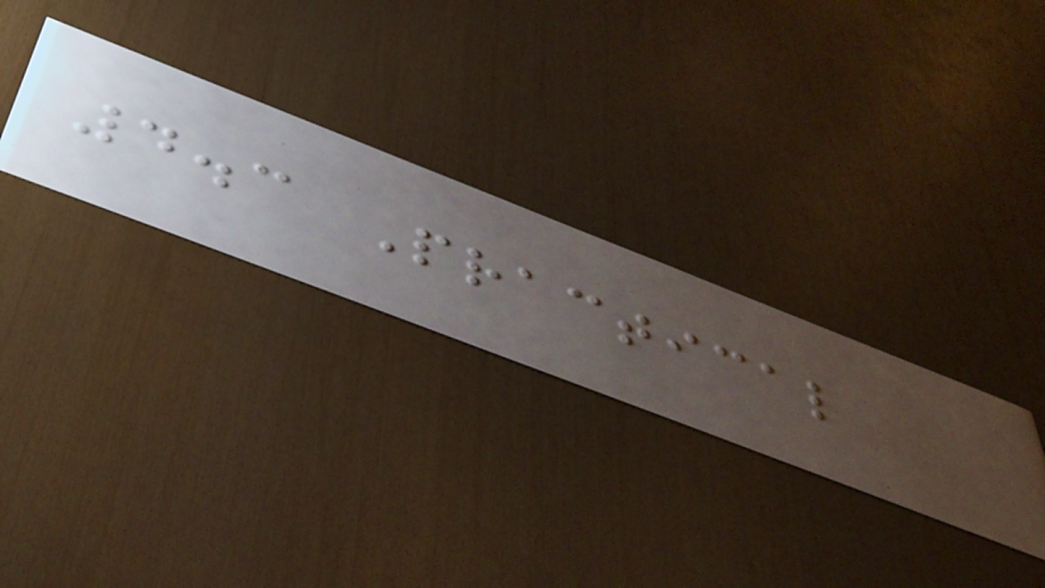4.3 Practical
